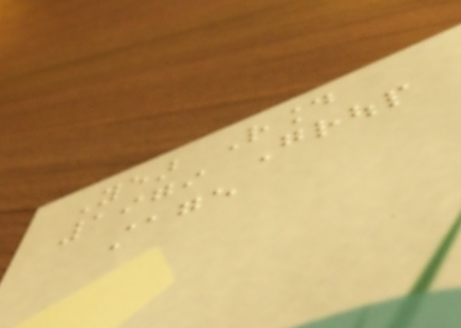Year Round
1979 Group
stage
